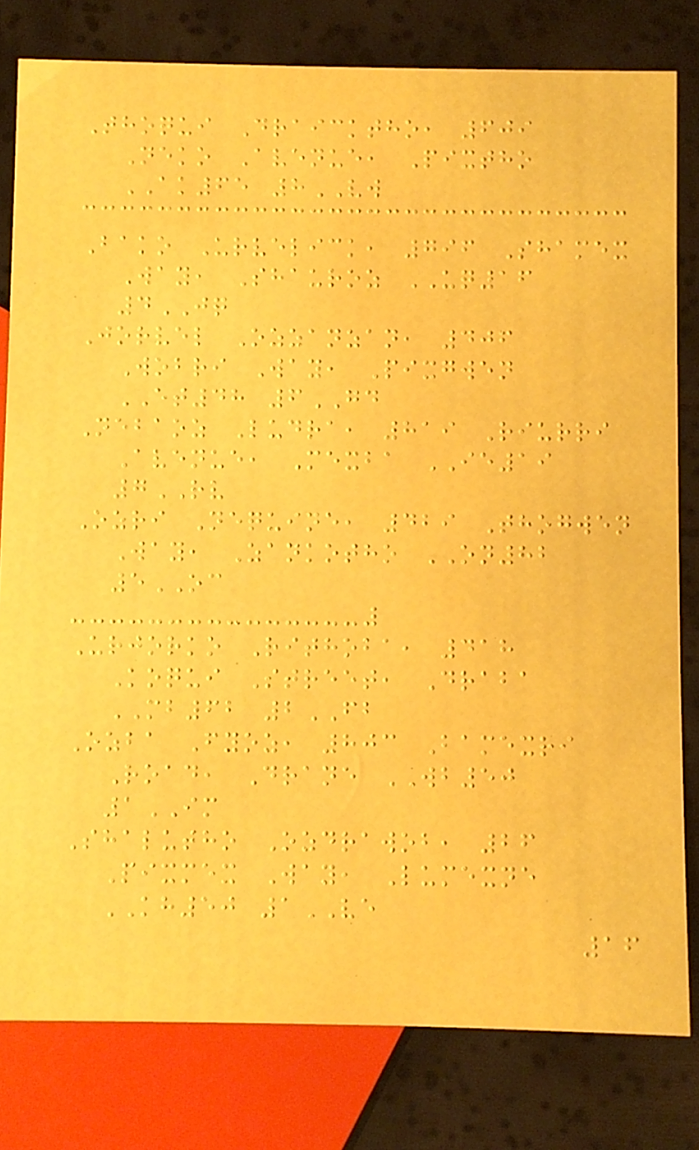Thoqui Draicktho, 609
Neko Avenue, Pixtho
AK65 8VW
Bako Urvelick, 796 Shamex
Way, Shauroz UQ16
4JQ
Jorvel Ozzanzan, 406
Wobri Way, Pixgwen
ET48 6GD
Nebaoz Ludra, 819 Riurri
Avenue, Mexba IE19
7RV
Ozri Nequine, 429 Thogwen
Way, Zankotho ON82
5OC
Urjorko Rithoba, 418
Koqui Street, Draba
MB62 2FB
Ozba Fyoz, 803 Bamexri
Road, Drane WB50
1IM
Shalutho Ozdrawob, 26
Pixmex Way, Lumexne
KH50 1VE
16
